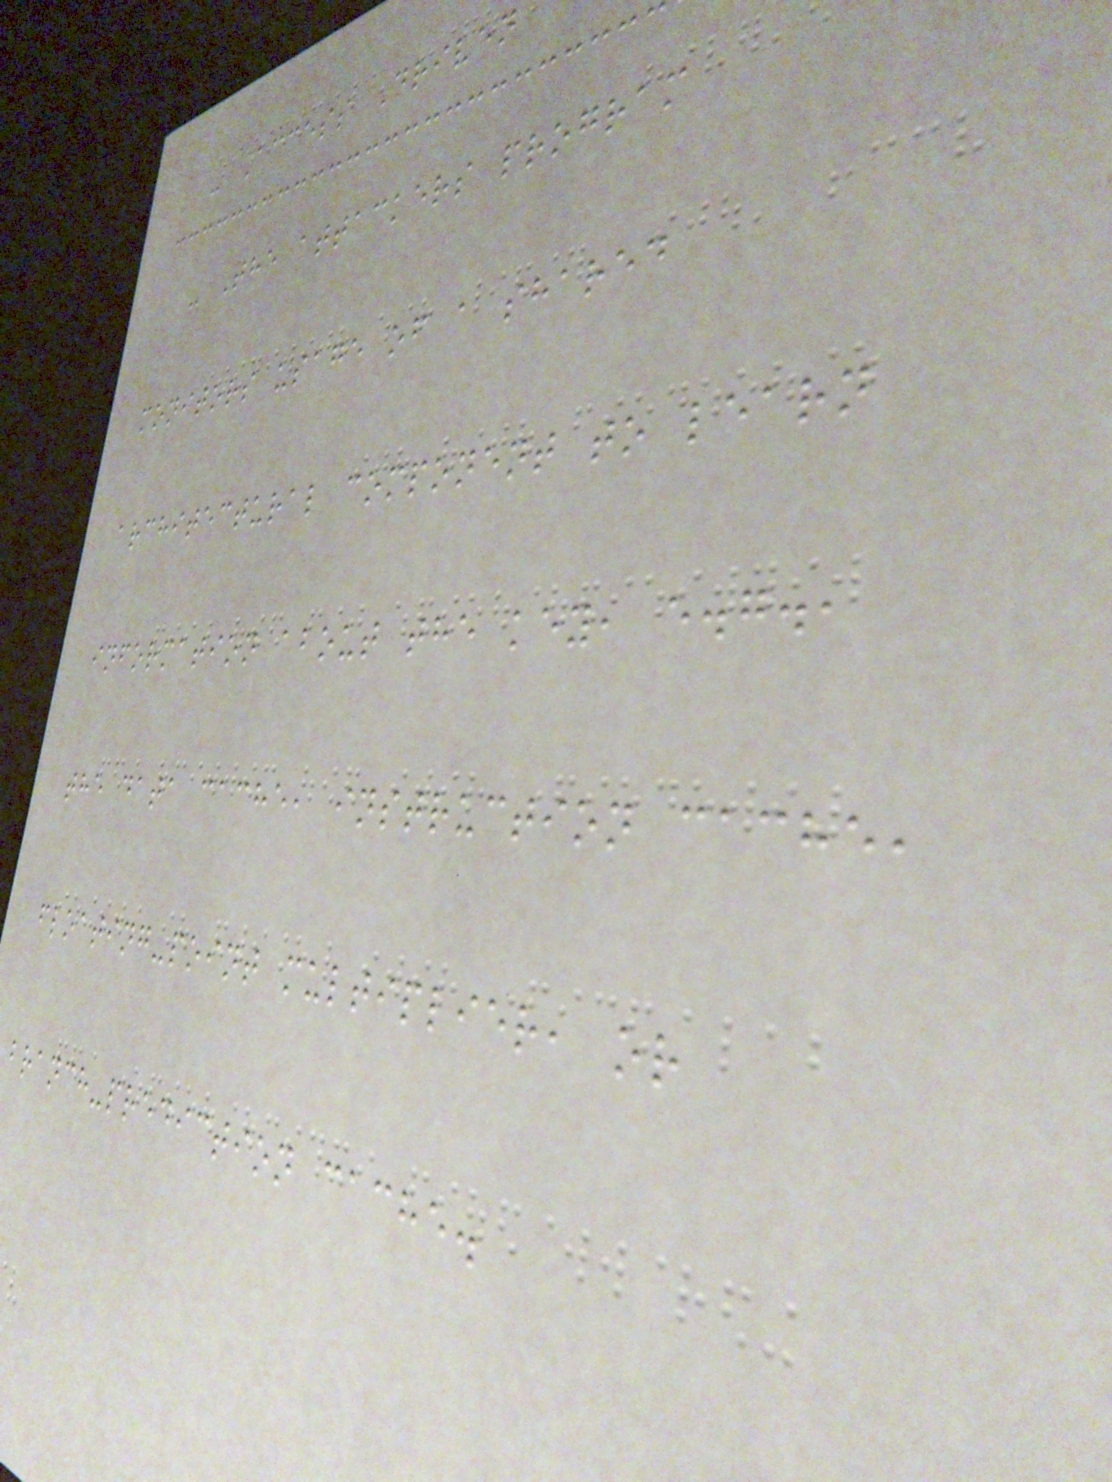- Access Driven
- The attackers program
monitors usage of a shared
architectural component to learn
information about the key, e.g.,
the data cache, instruction cache,
floating-point multiplier, or
branch-prediction cache.
